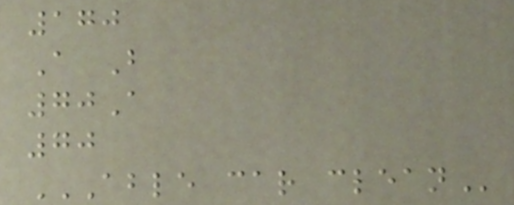170
A B
70A
70
ABLE CAR CLEAN
